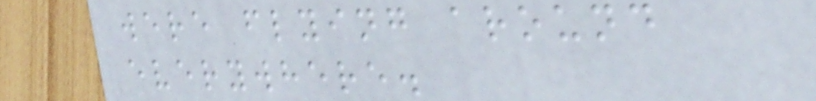were flying around
everywhere.
